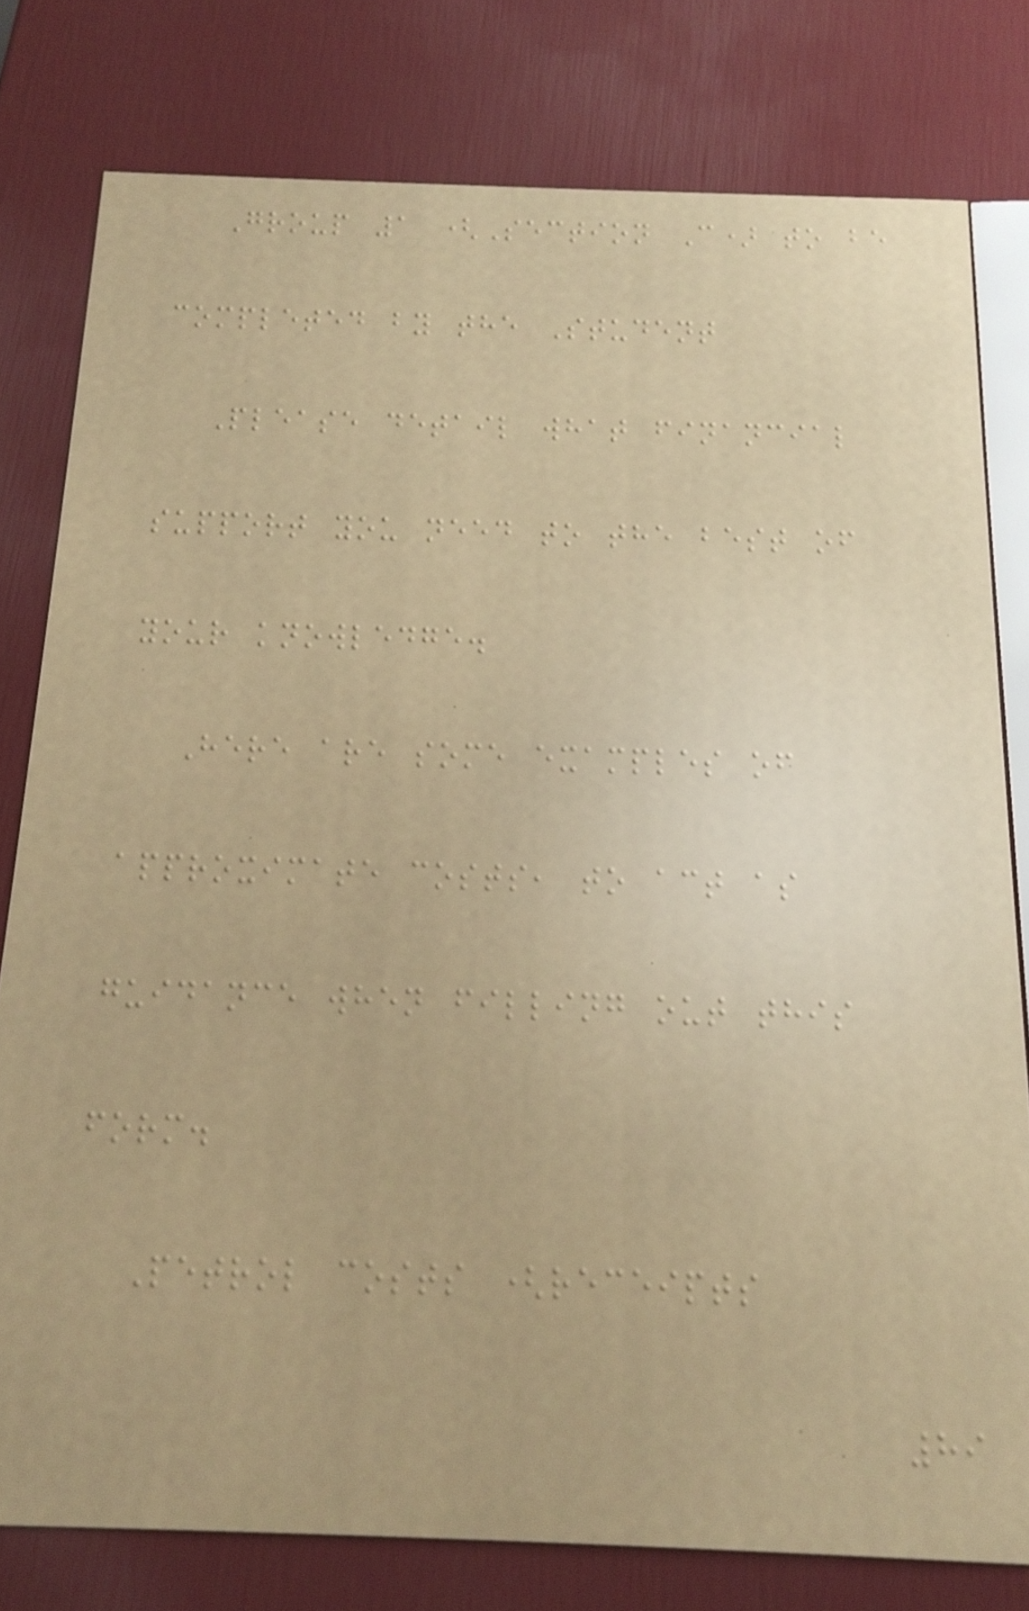Group 1 (Section C) to be
completed by the Student
Please detail what financial
support you need to the best of
your knowledge.
Here are some examples of
approximate costs, to act as
guidance when filling out this
form.
Petrol costs (receipts
89
